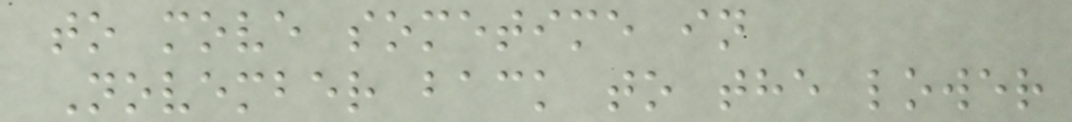to move sometime in
November back to the lower
